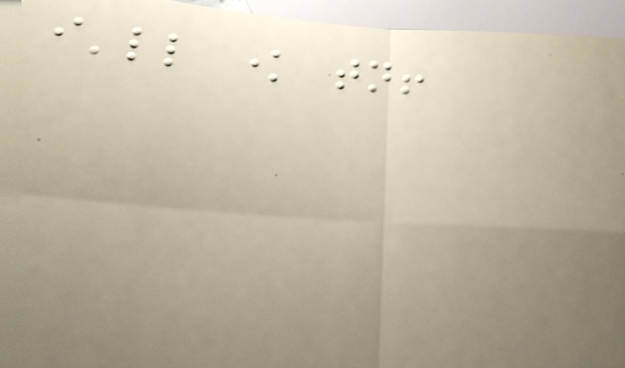i'll know tonight!
